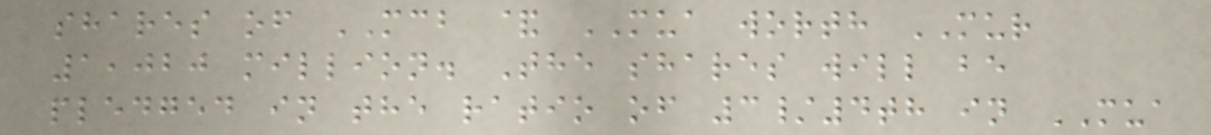shares of MCB & MUA worth MUR
1,020 million. The shares will be
pledged in the ratio of 3/4th in MUA
